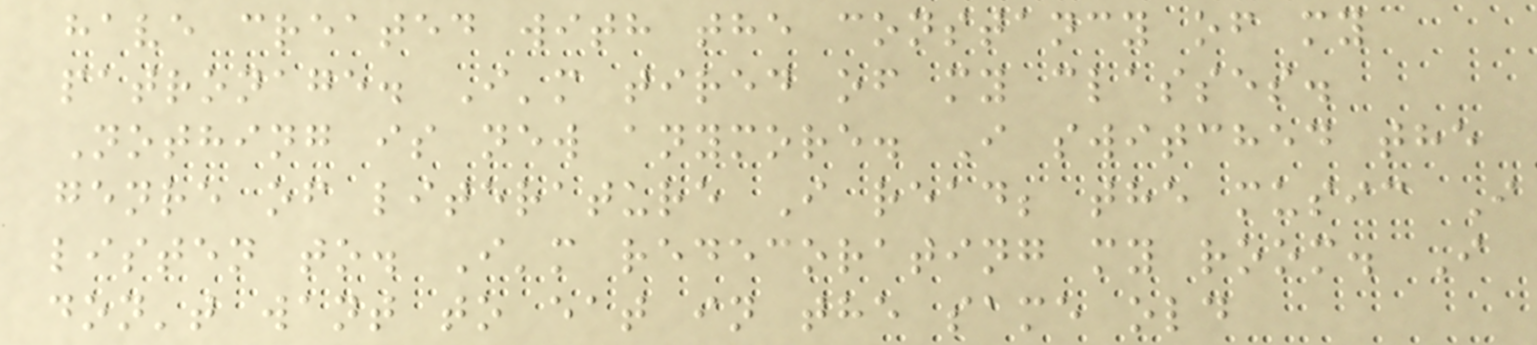have created with the constancy of my
patronage. I'm tired of my classes.
Nothing is new anymore. I switched the
genre of literature I read; the music I
listen to. I'm redecorating my room. I
don't want to eat in the same old
